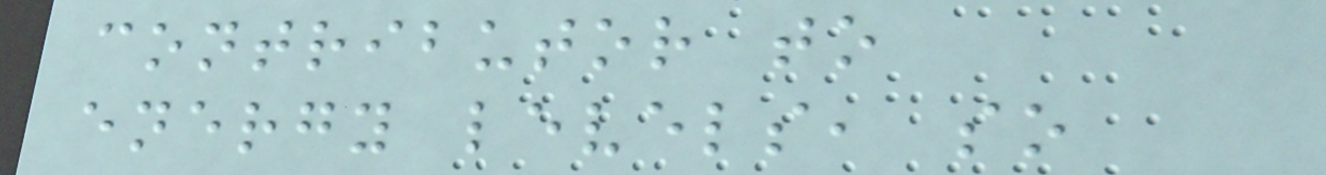contributor to
energy levels, so
